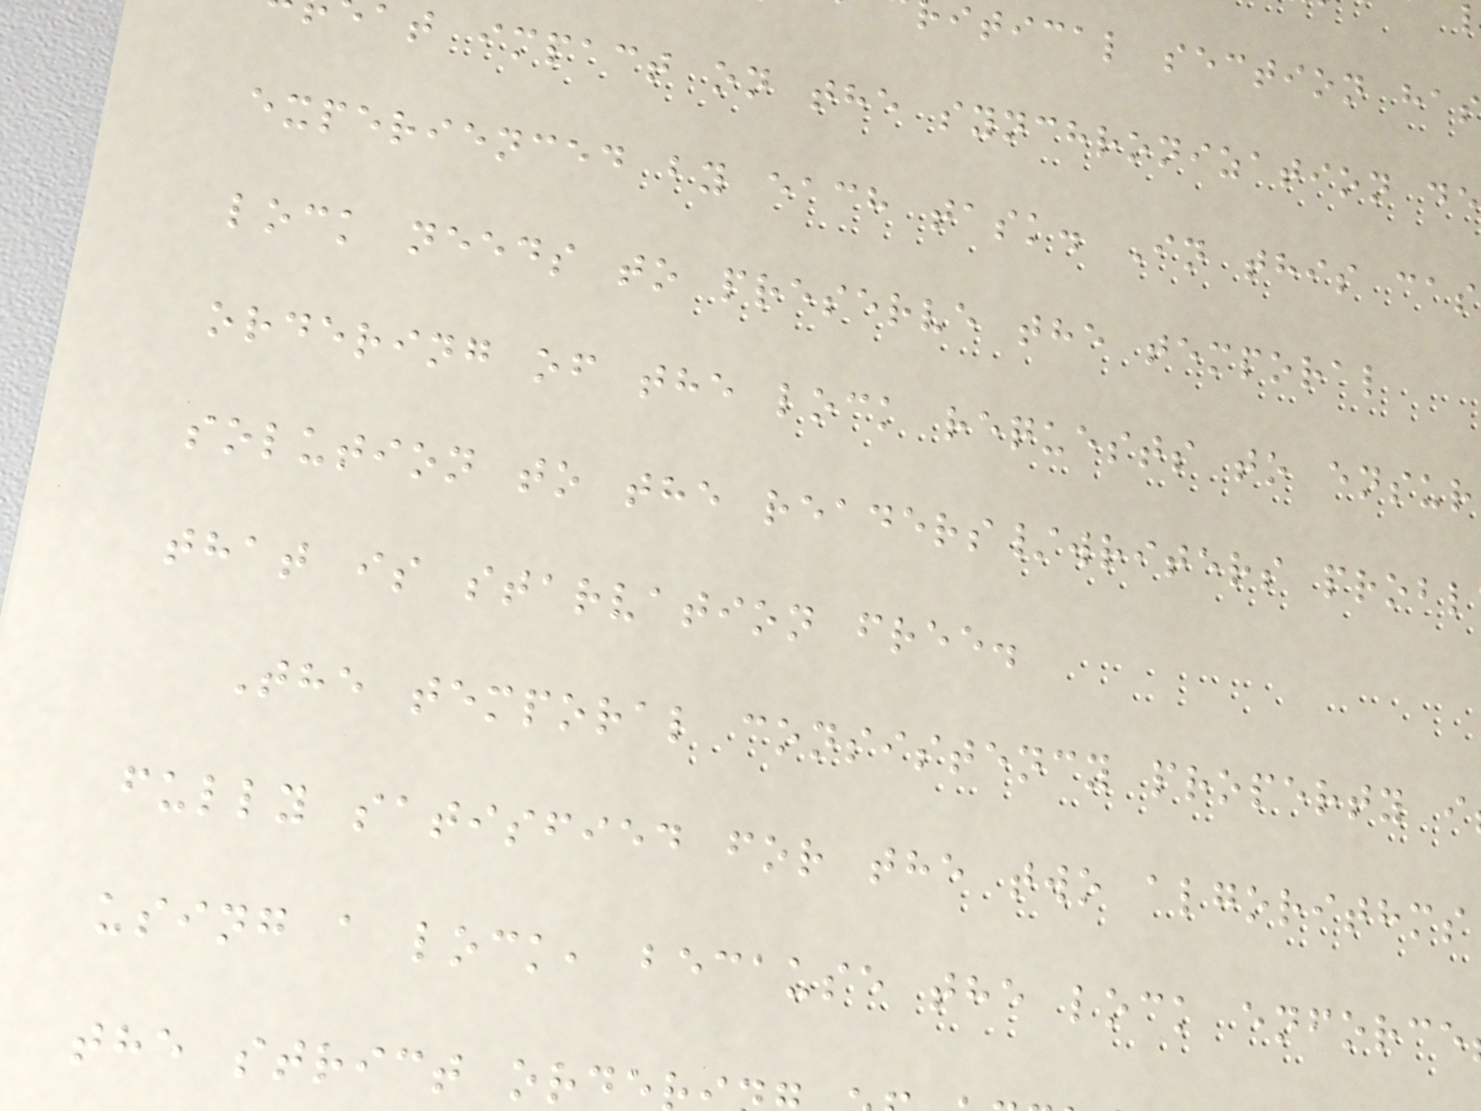itical section has
at impact on the synchronization de
experienced by each task. In this cas
lock needs to preserve the temporal
ordering of the lock requests to ensur
solution to the readers/writers probl
that is starvation free.
The temporal consistency property i
fully satisfied for the two algorithms
using a lock, because the lock enforce
the strict ord
